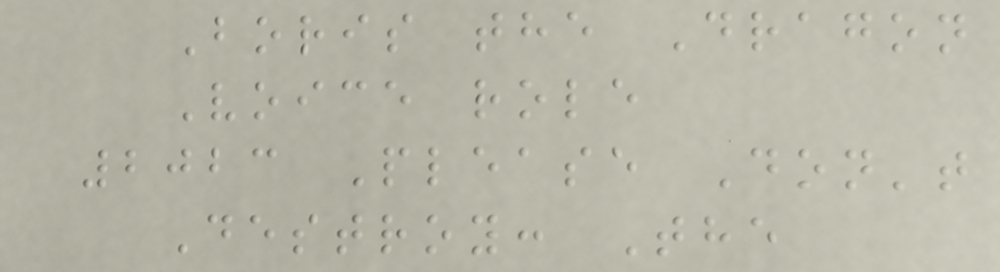Boris the Dragon
Voice role
2023 Please Don't
Destroy: The
